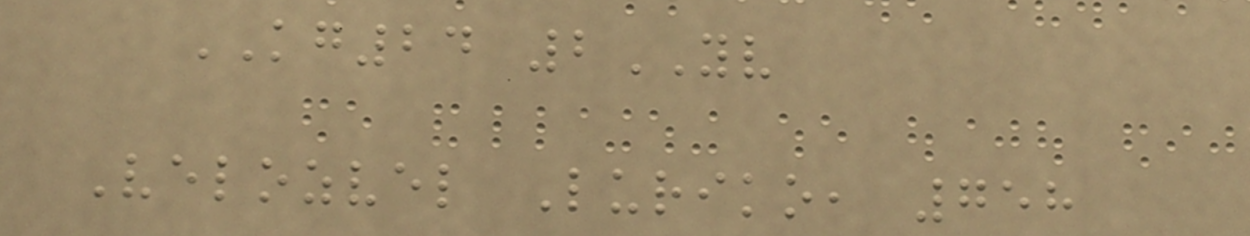KG24 2YV
Velozvel Luriko, 758
